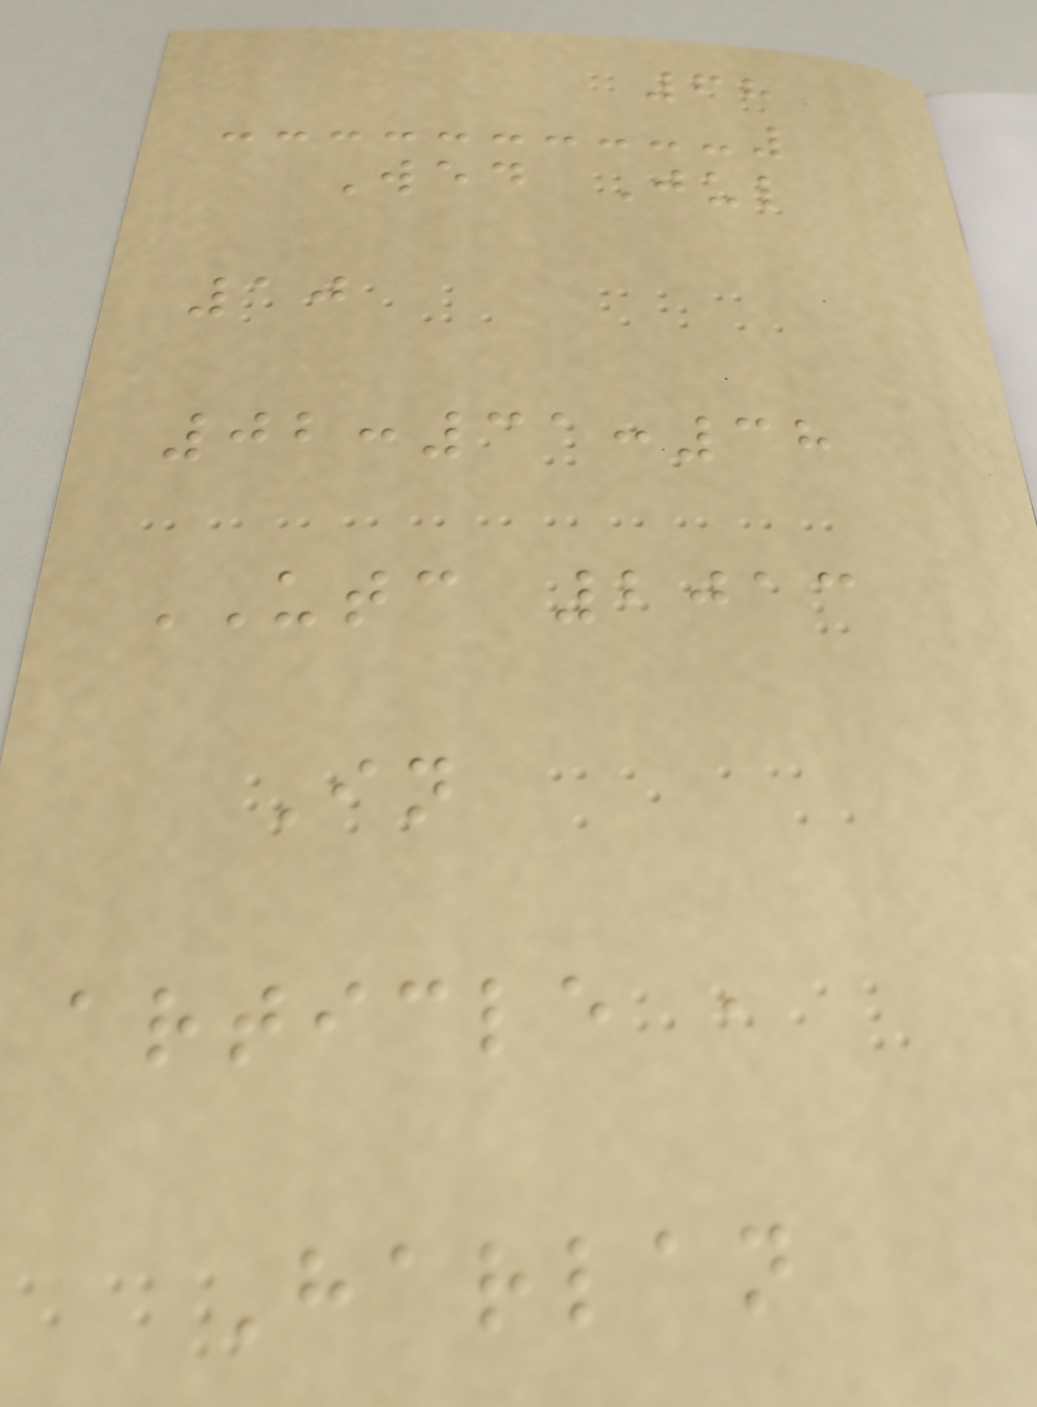68
Wed Jul
10
02:31:38
UTC 2013
In
article ,
Harlan
